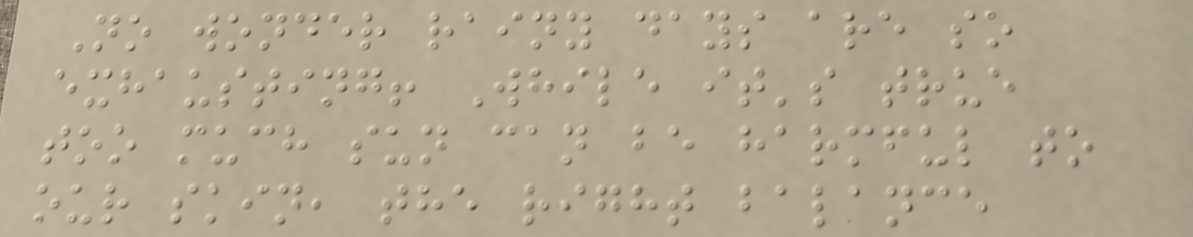No wonder rainy days are so
exhausting! While it's true
too much sun can be harmful to
our skin, the right balance
